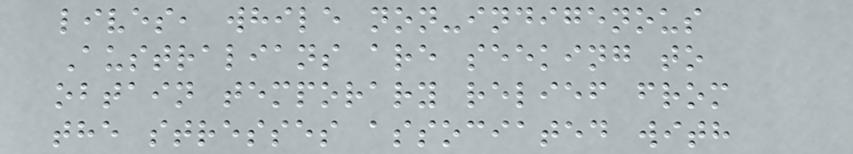lives, while non-indigenous
Australians are seeking to
obtain temporary relief from
the stresses associated with
